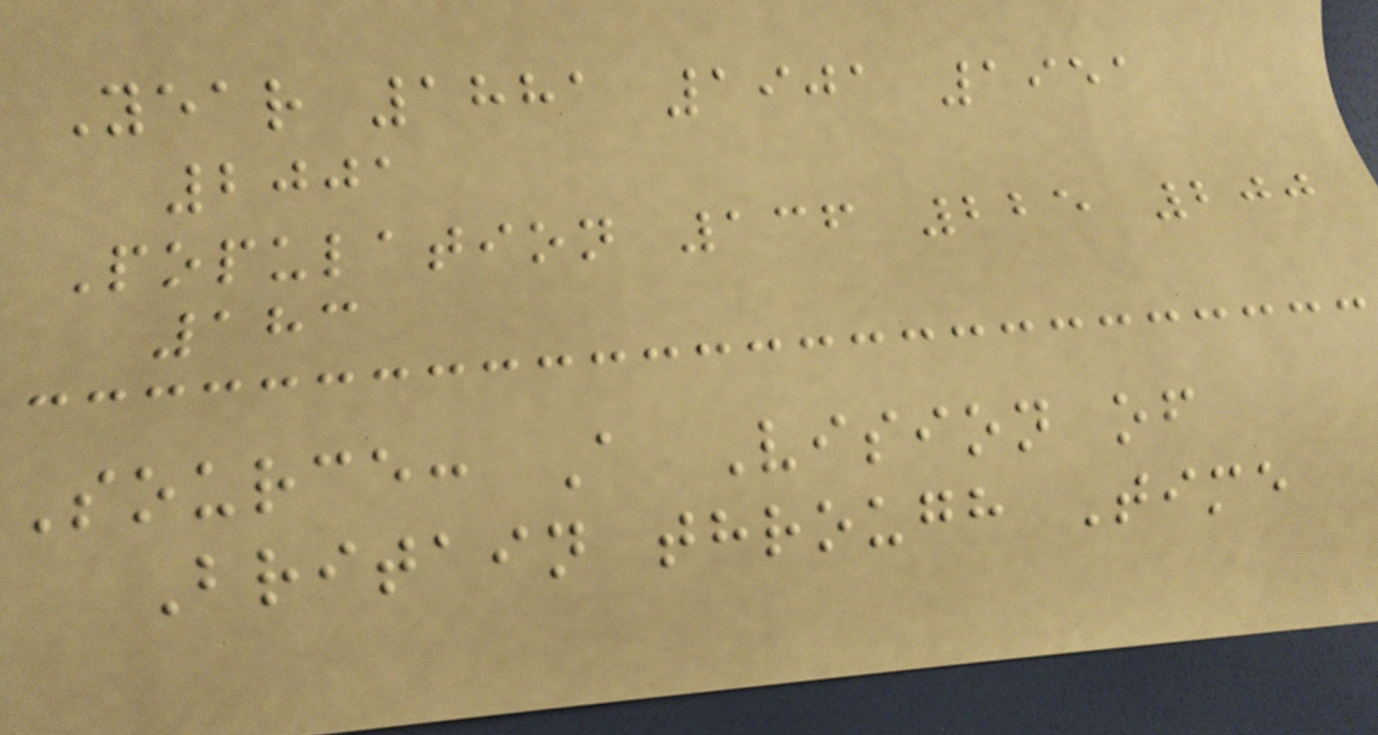Year 1881 1901 1951
2001
Population 136 225 200
183
Source: A Vision of
Britain through Time
